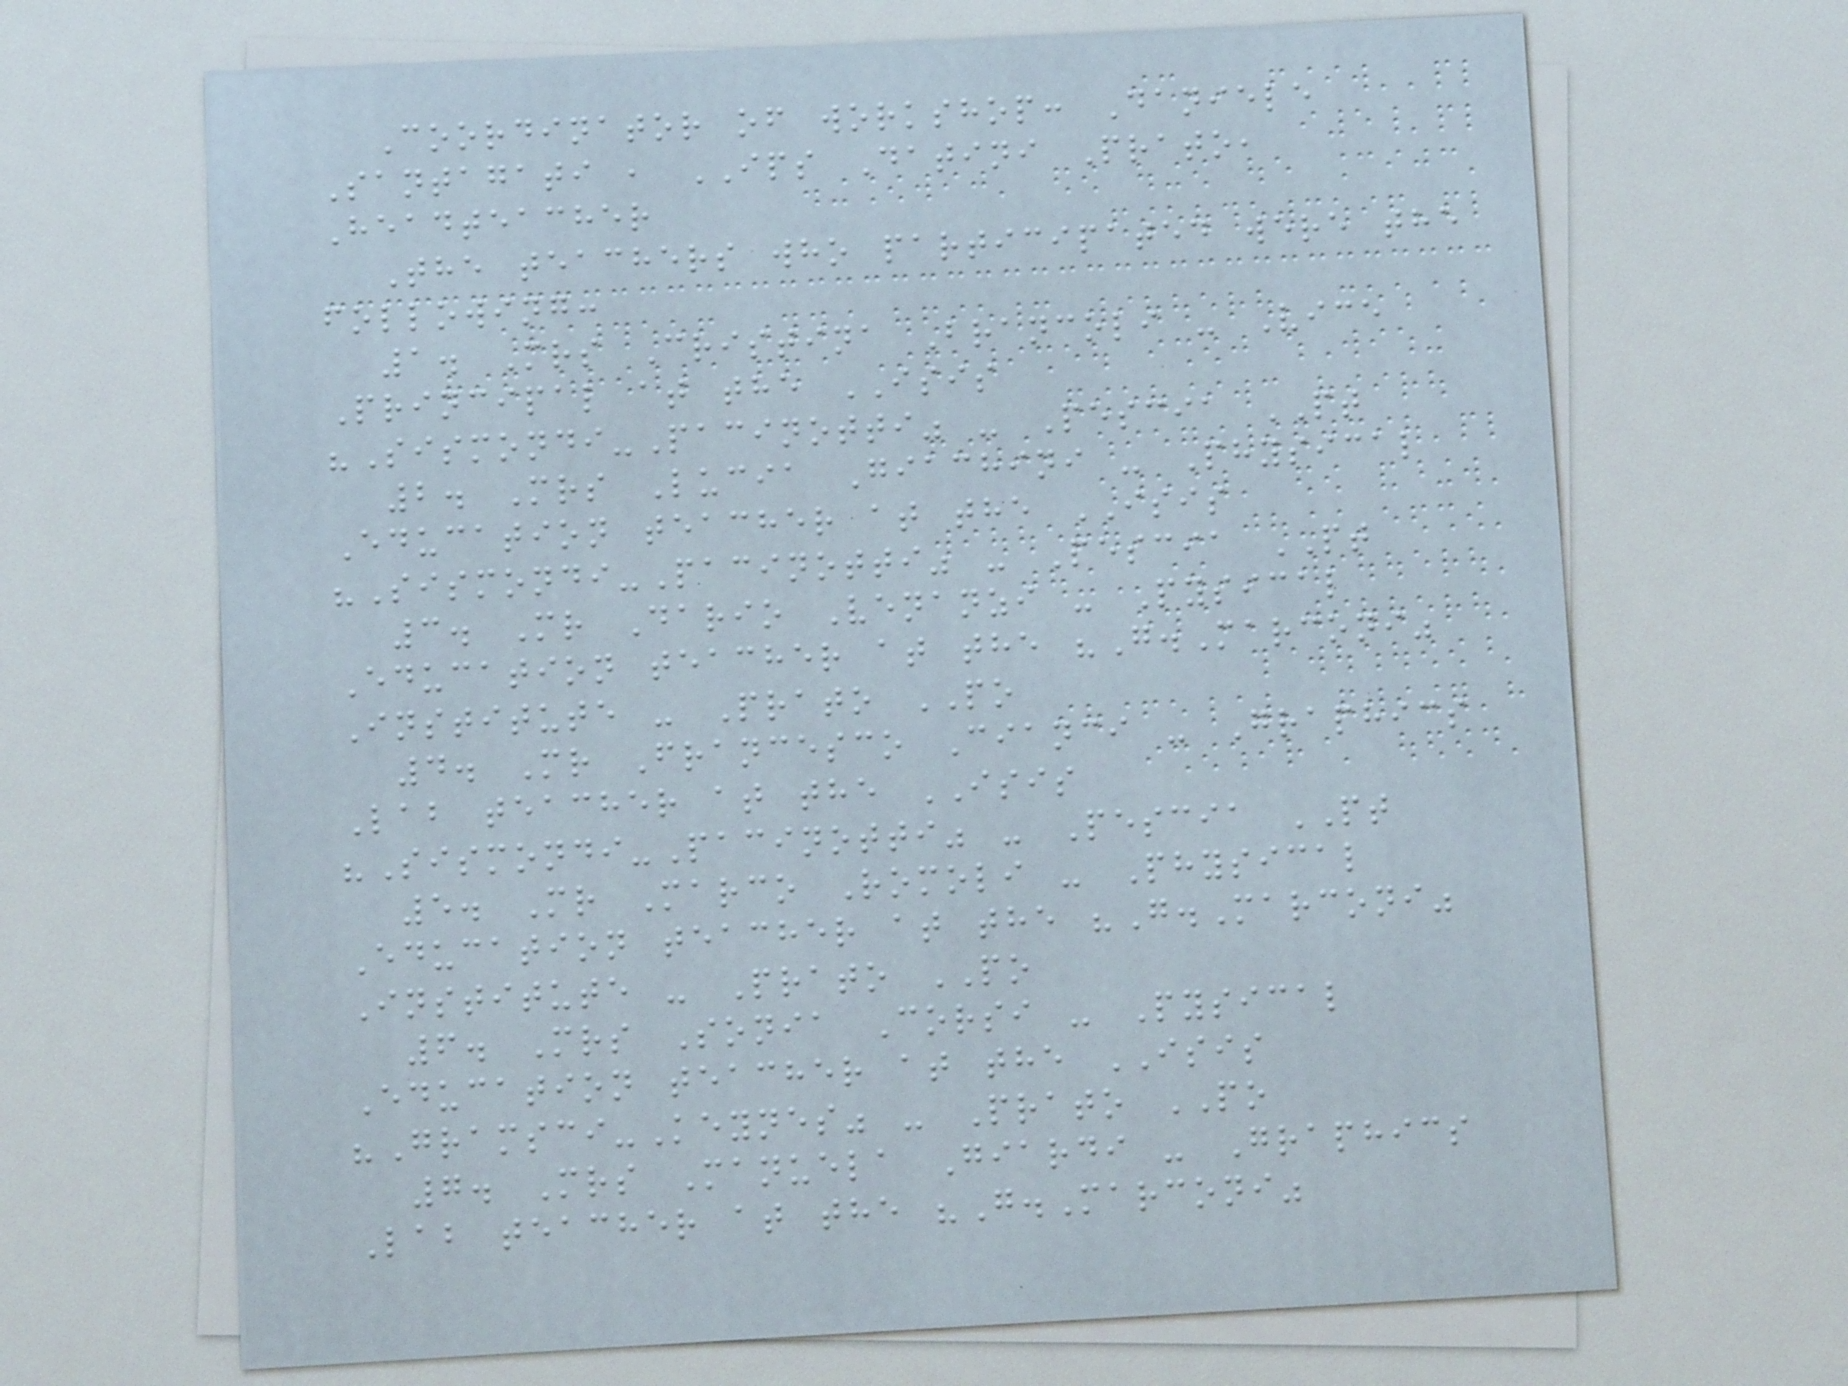Coordinator of workshop: Daniele
Santagati , IPS Datini Prato,
Headteacher
The teachers who participated were the
following:
1. Mrs Cristina Brancoli - Vice
Principal at the ISIS
"Sismondi-Pacinotti" - Pescia PT
2. Mrs Lucia Giachini - Physical
Education teacher at the ISIS
"Sismondi-Pacinotti" - Pescia PT
3. Mr Dario Venanzi - Pysical
Education teacher at the "G.Marconi"
Institute - Prato PO
4. Mr Francesco Cianci - Graphics
Lab teacher at the ISIS
"Sismondi-Pacinotti" - Pescia PT
5. Mr Marco Romoli - Physical
Education teacher at the "G.Marconi"
Institute - Prato PO
6. Mrs Sonia Corsi - Pysical
Education teacher at the ISIS
"Gramsci-Keynes" - Prato PO
7. Mrs Manuela Giardi - Graphics
Lab teacher at the "G.Marconi"
